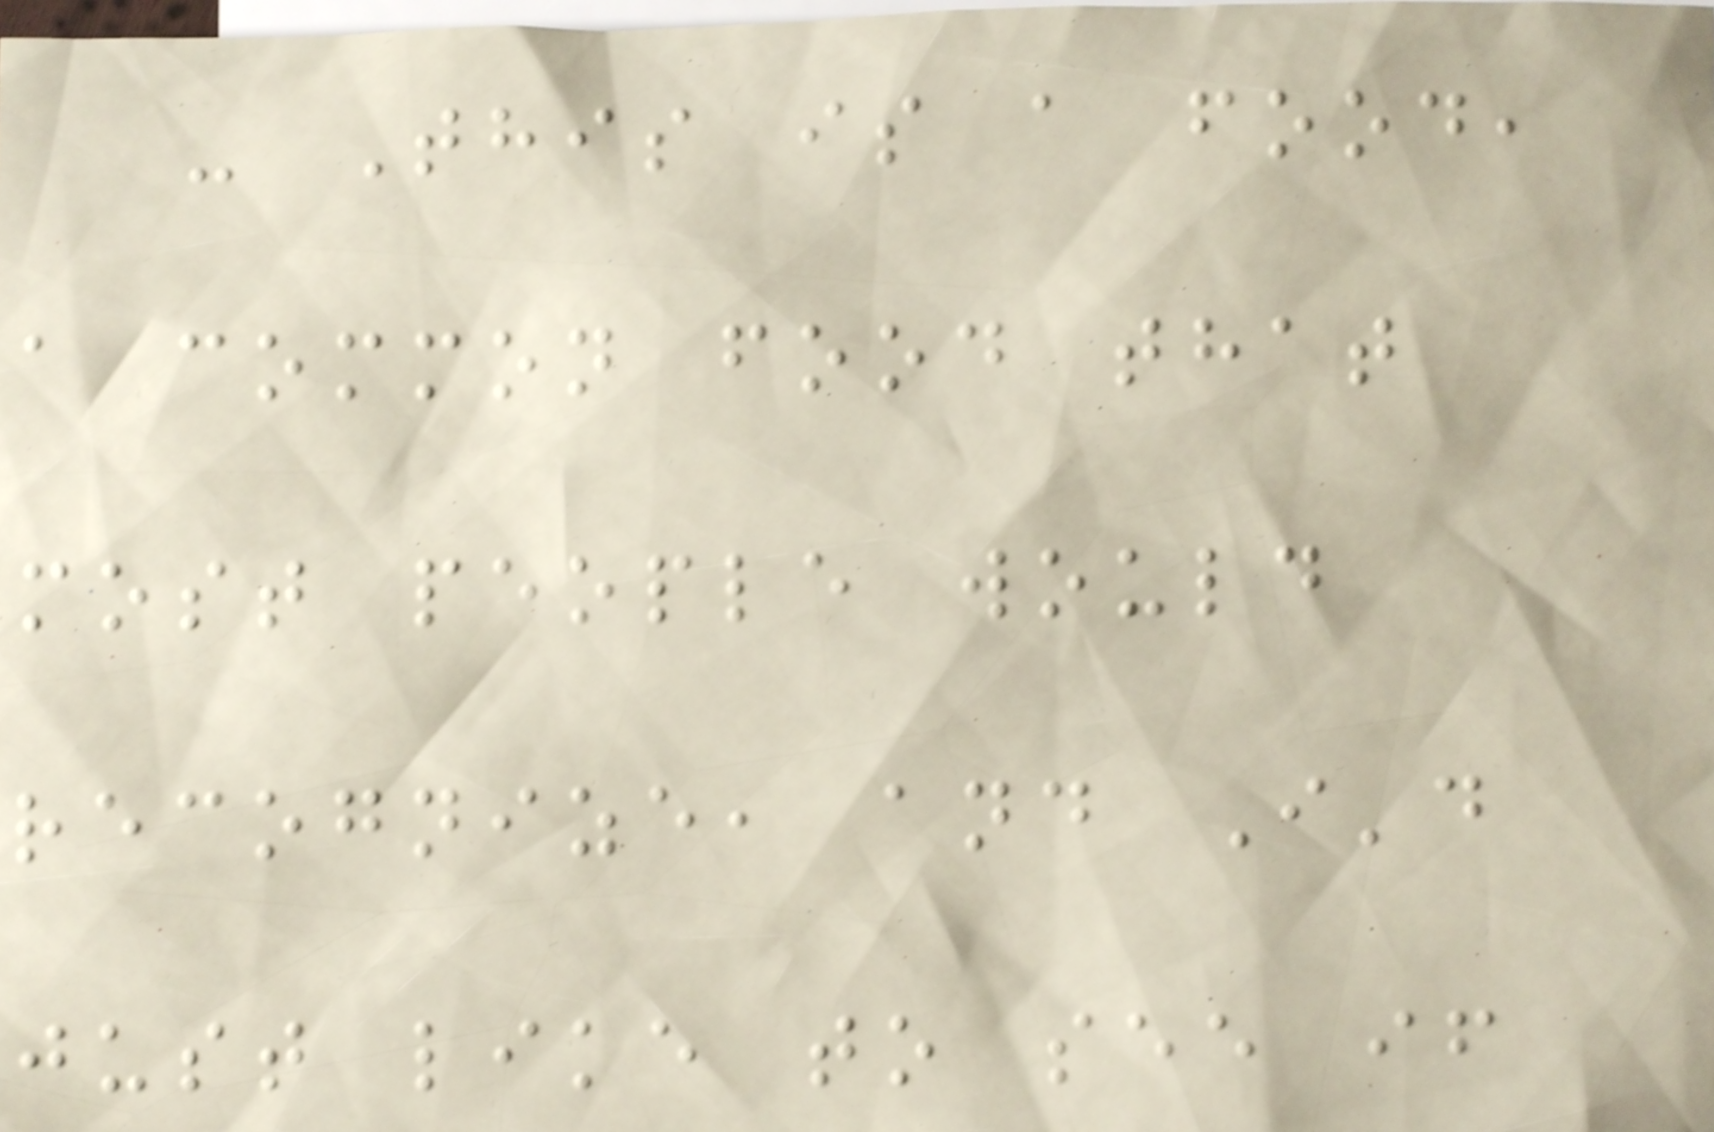- This is a food,
a common food that
most people would
recognize, and I'd
just like to see if
